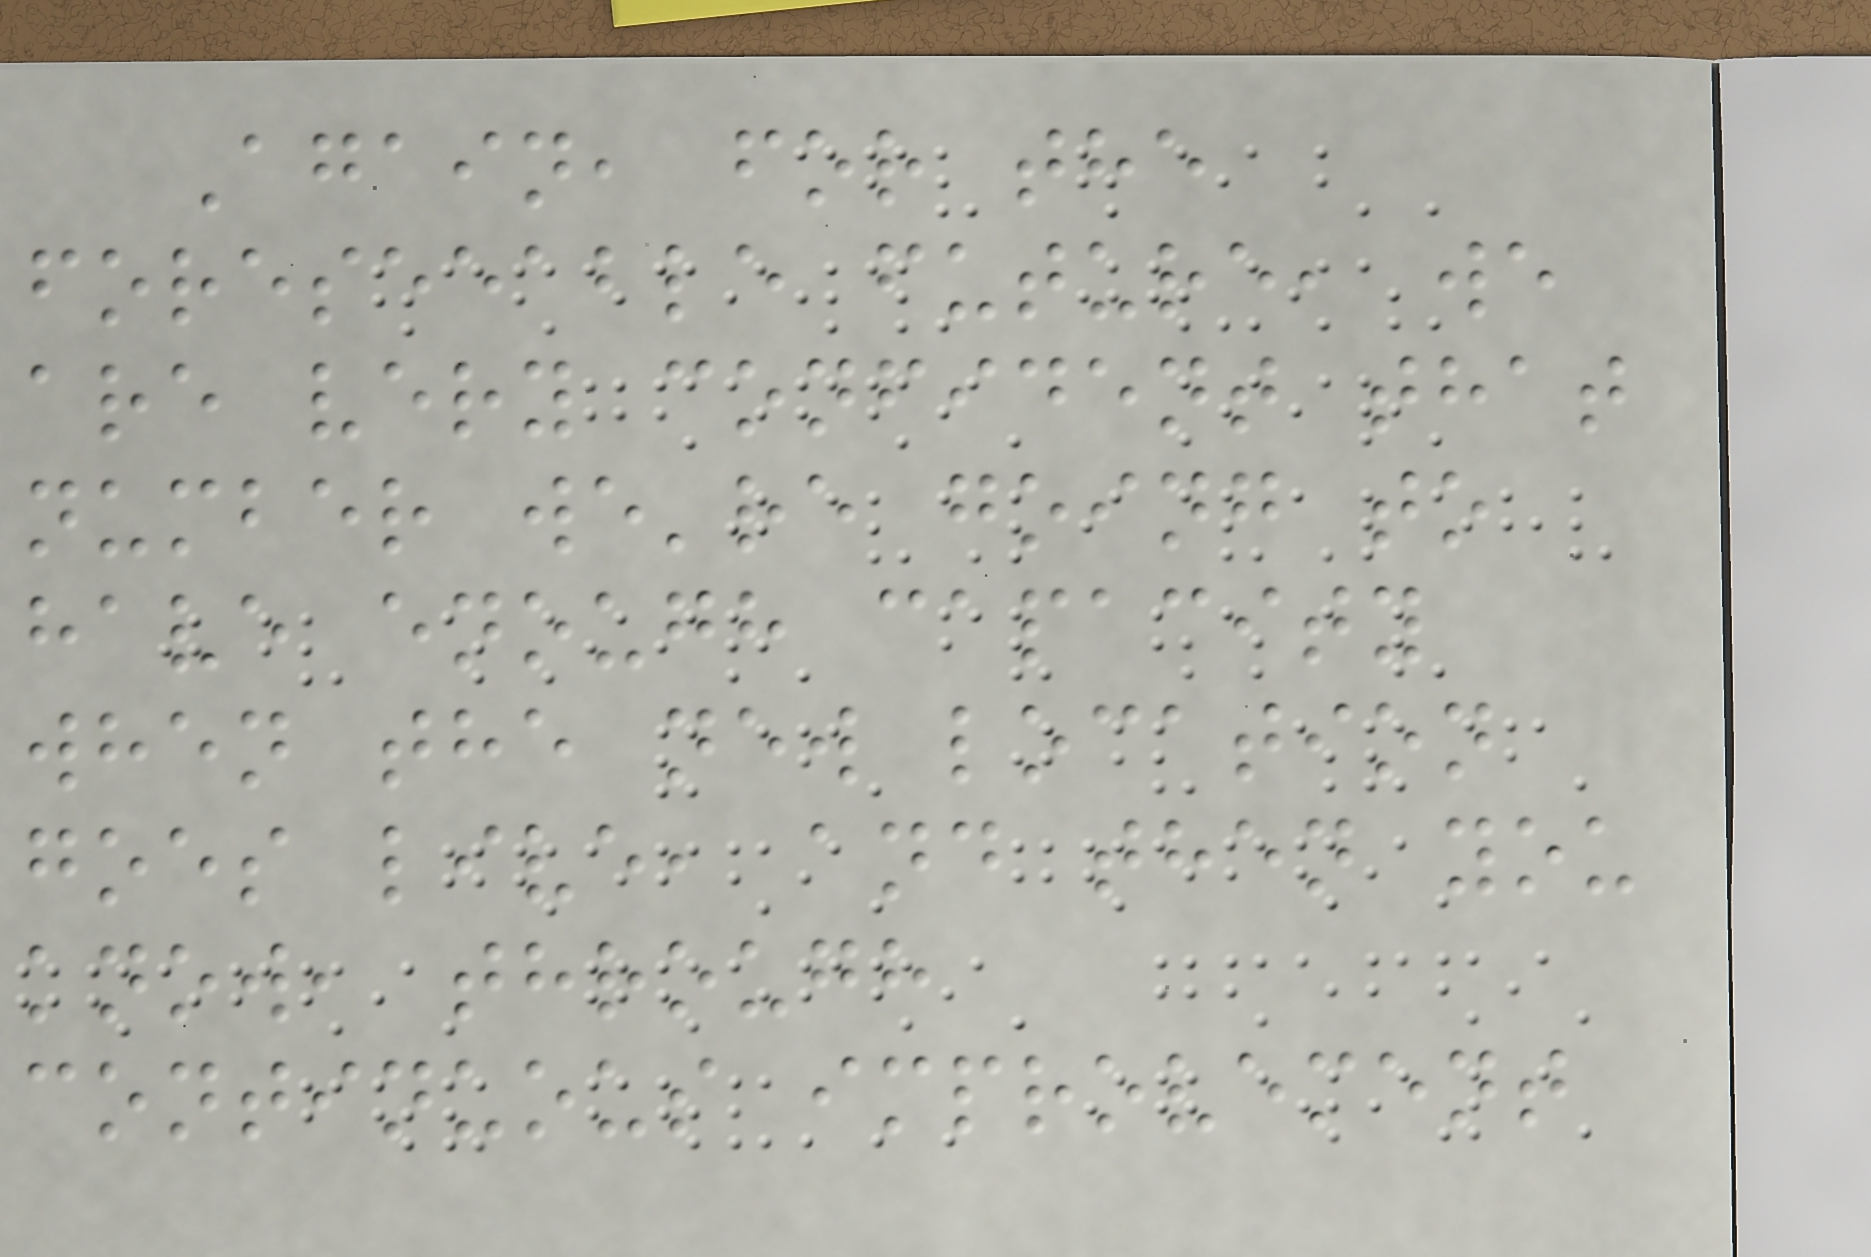Again, for the
foreseeable future, we
are very confident that
number we're going to
have enough capacity
when the new location
goes live, and then you
know, through
continuous improvement
